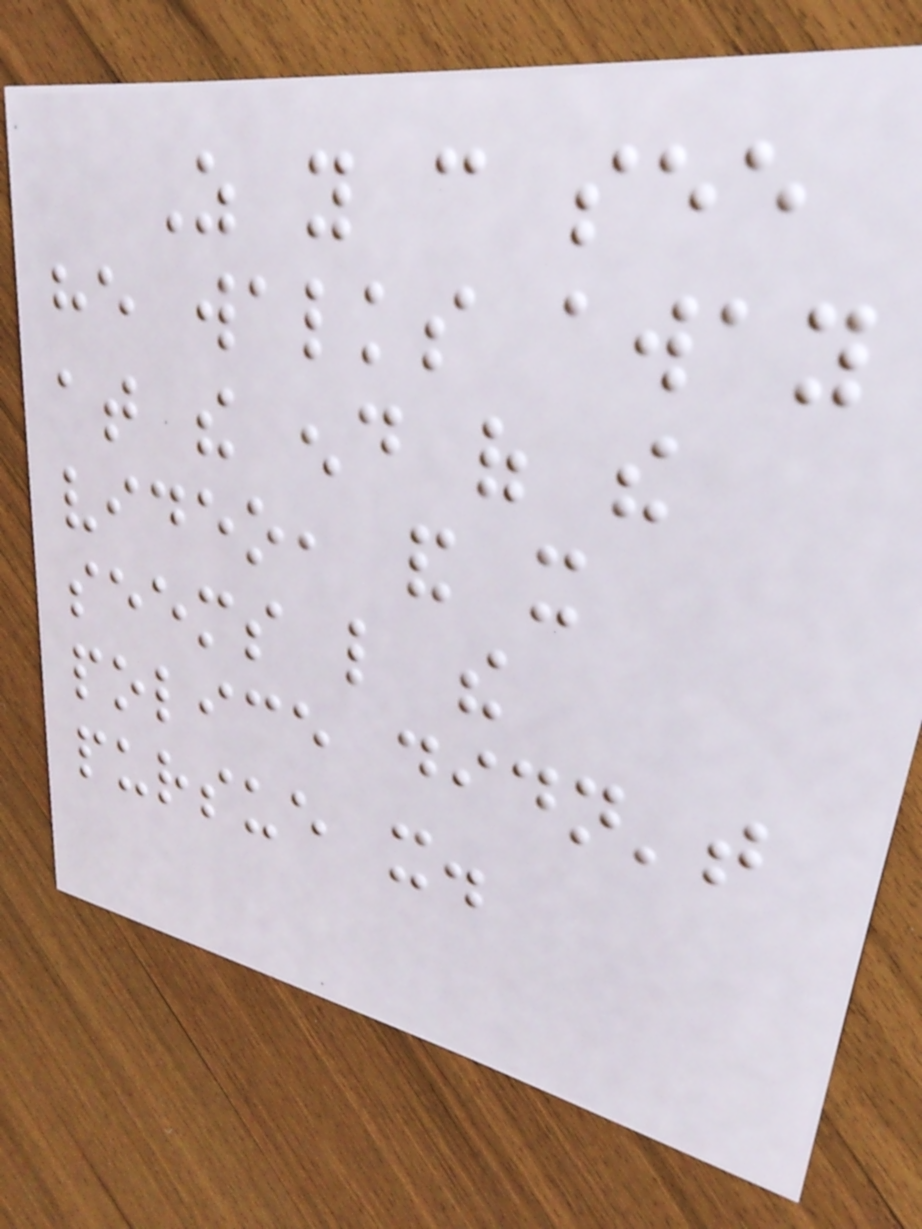As you can see
he walks away
at the end of the
video, and it
seems like the
police didn't
pursue it.
